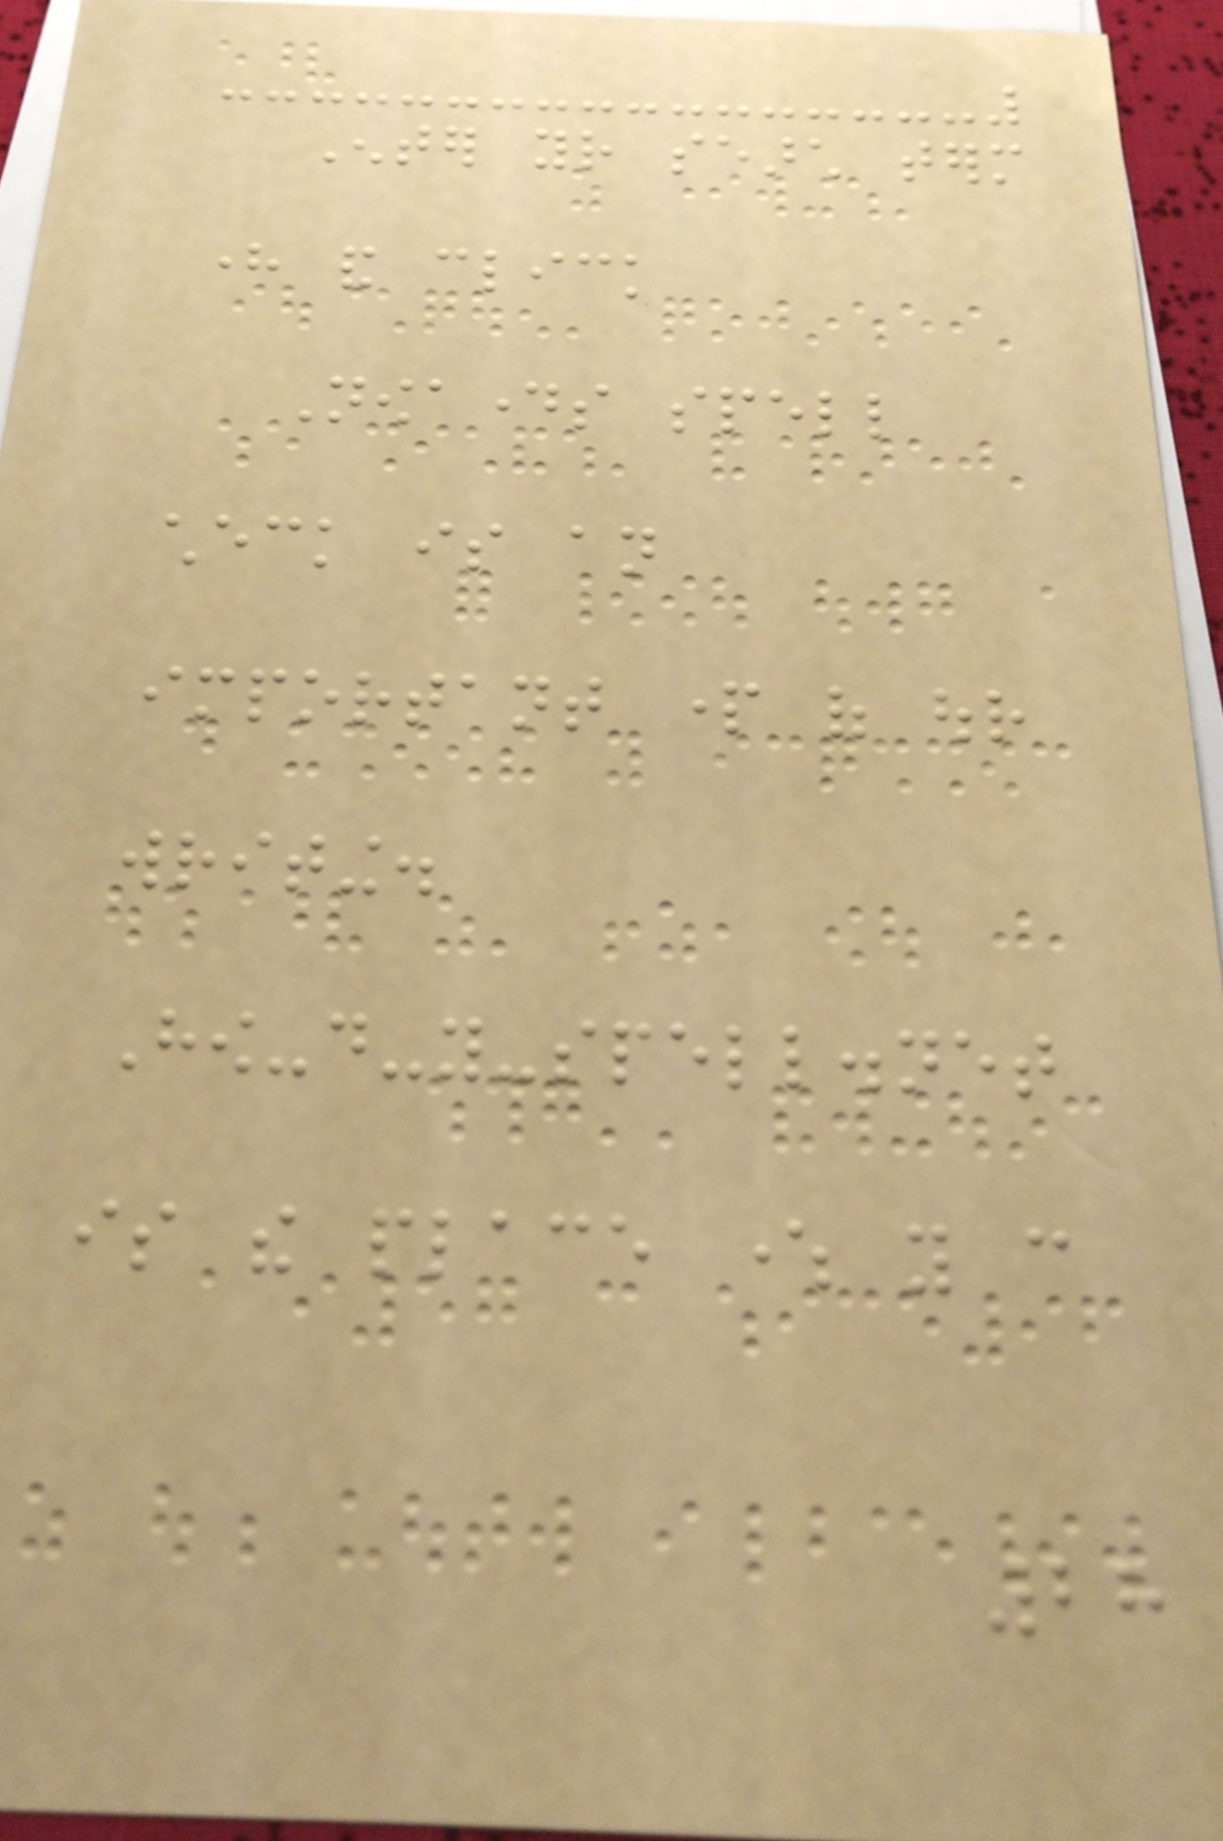Enter your search term
here and click
Nowadays spell
check is an
important part of our
writing.
How-do-you-spell.net
is the place where you can
28
